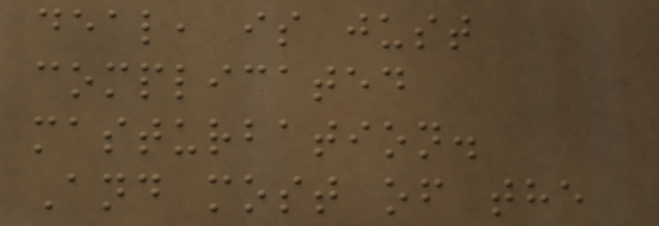deal, is just
complicated
masturbation.
And most of the
